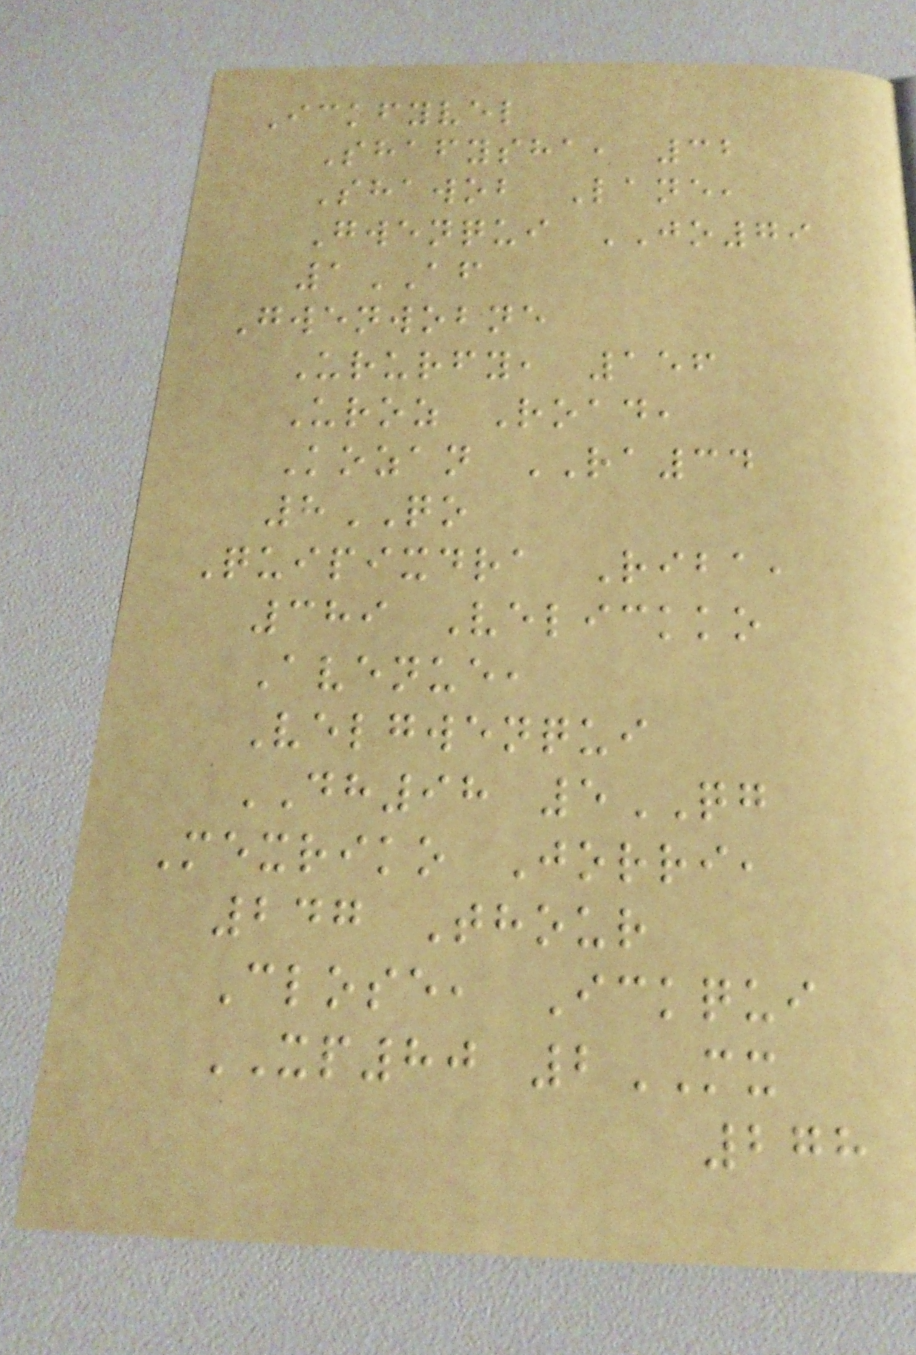Ickfyvel
Shafysha, 32
Shawob Lane,
Gwenqui JO79
1AF
Gwenwobne
Ururfy, 156
Uroz Road,
Kozan RA34
8QO
Quipixdra Riba,
389 Velickko
Avenue,
Velgwenqui
DH98 5QG
Mexriko Jorri,
247 Thour
Close, Ickqui
XP80 2MX
278
